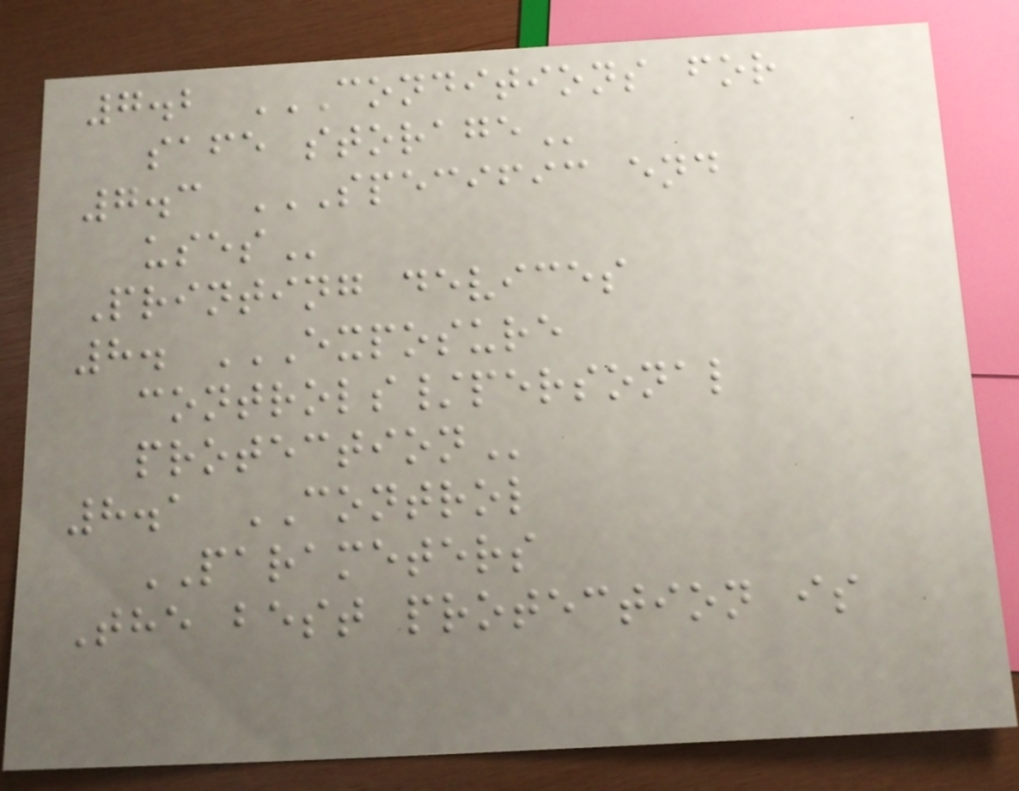7.2 CONDITIONS FOR
SAFE STORAGE
7.3 SPECIFIC END
USES
Printing devices
8. EXPOSURE
CONTROLS/PERSONAL
PROTECTION
8.1 CONTROL
PARAMETERS
The best protection is
